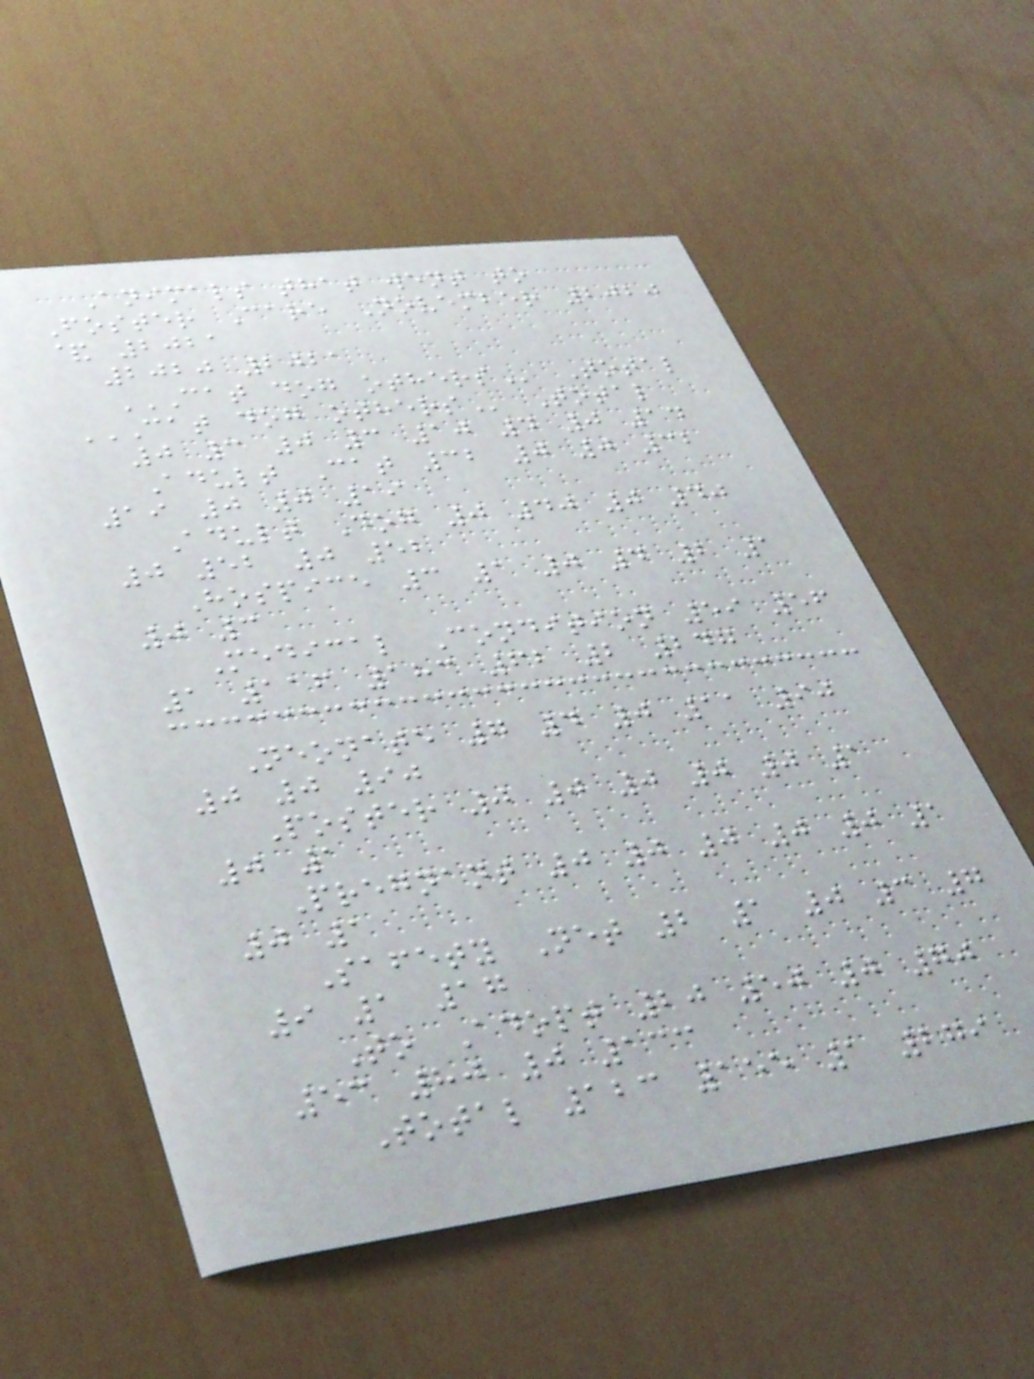Animals that went to
Foster Care November 2020
& 2021
2020 2021
CAT DOG OTHERS Total
CAT DOG OTHERS Total
0 3 0 3 10 4 0 14
Adult Cat 32 0 0 32
19 0 0 19
Adult Dog 0 40 0 40
0 52 0 52
Hospice 3 1 0 4 2 1
0 3
Medical Condition 59 56
1 116 183 62 2 247
Neonate 7 4 0 11 90
0 0 90
Poster 0 0 0 0 0 1
0 1
Pregnant 0 0 0 0 0 1
0 1
Safety Net 2 1 0 3 7
9 1 17
To Adopt 20 50 0 70
53 80 0 133
Total 123 155 1 279
